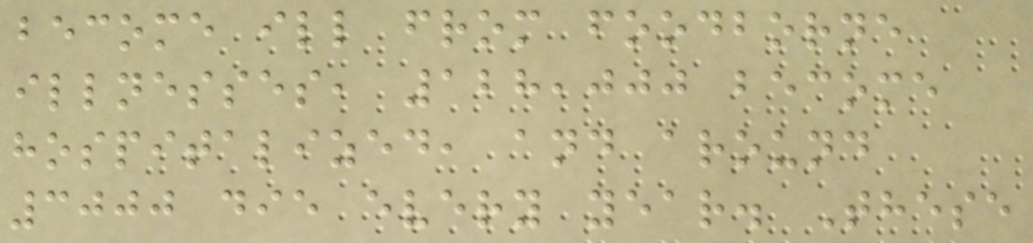become ill from foodborne
illnesses, 128,000 become
hospitalized, and around
3000 die every year. These
